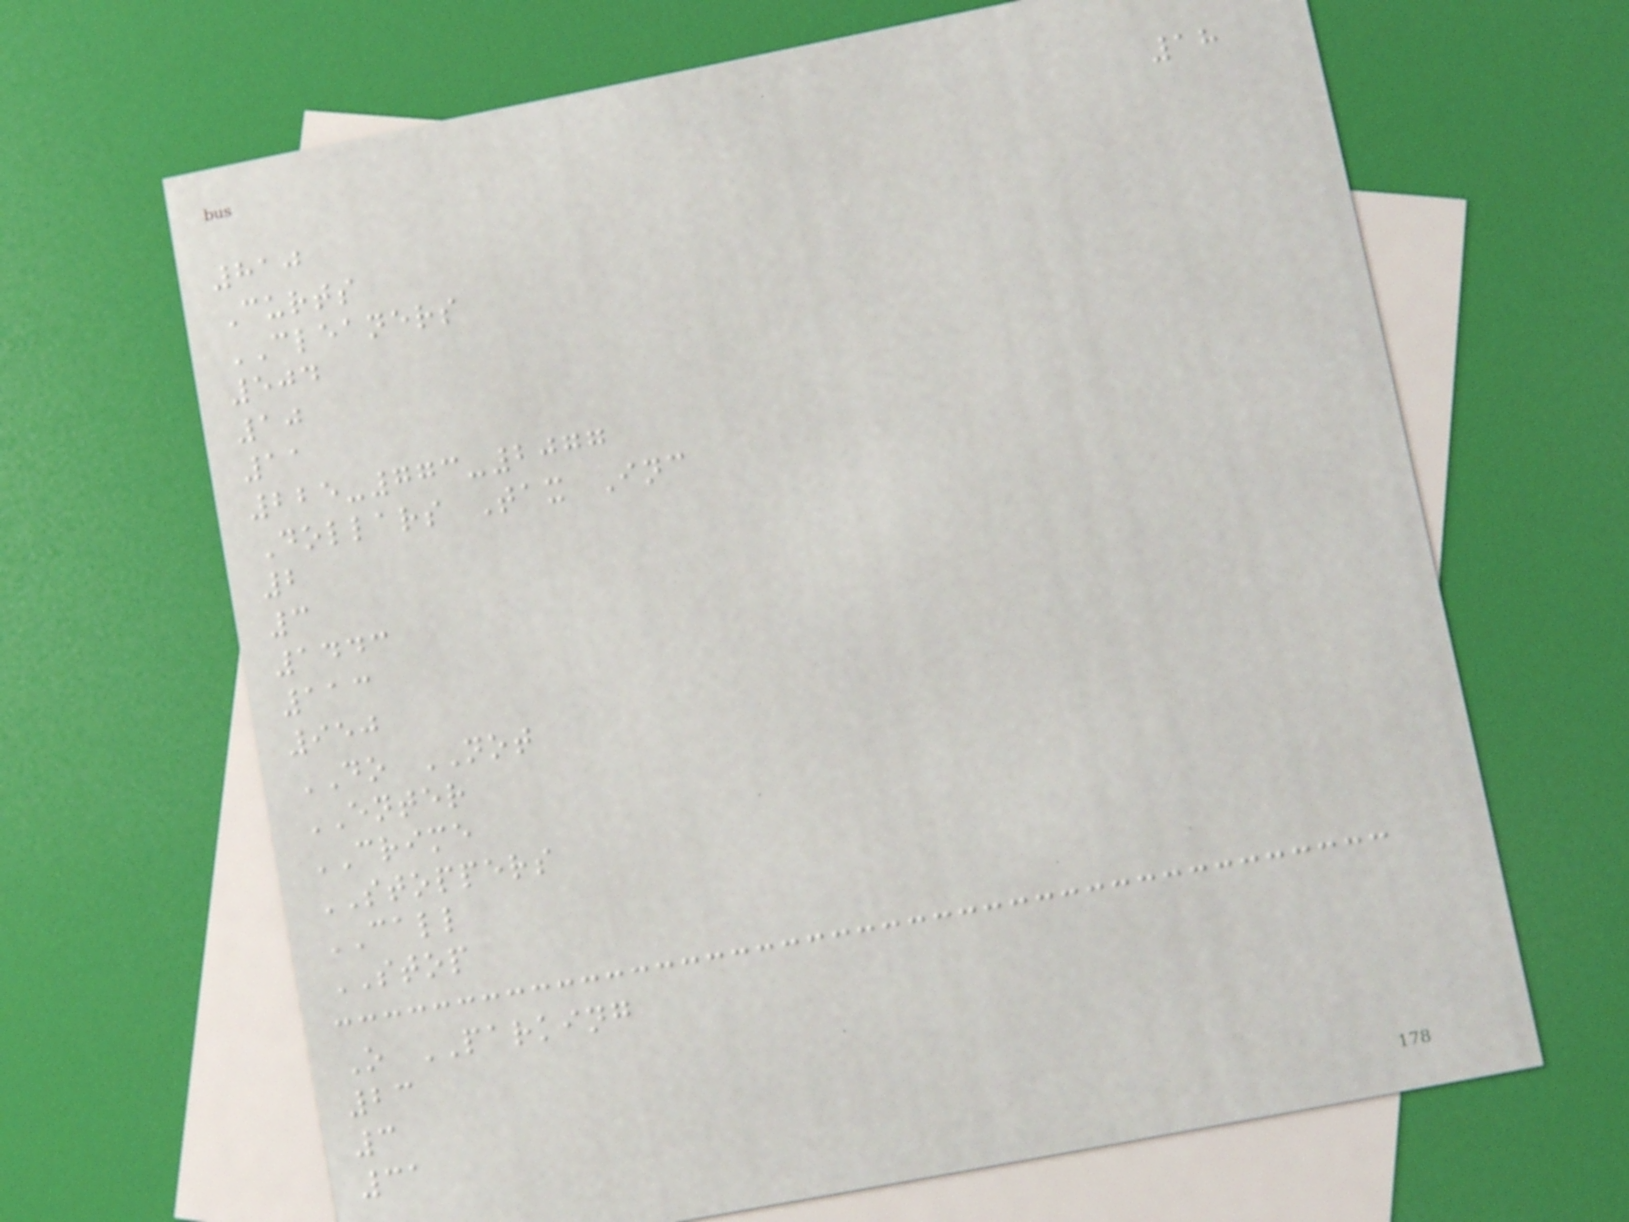18
810
Curts
CLEANERS
504
10
11
225-773-2077
Dollars Tax Inc
2
3
1443
113
950
DO NOT
ENTER
CRIME
STOPPERS
CALL
STOP
O PARKING
23
3
31
